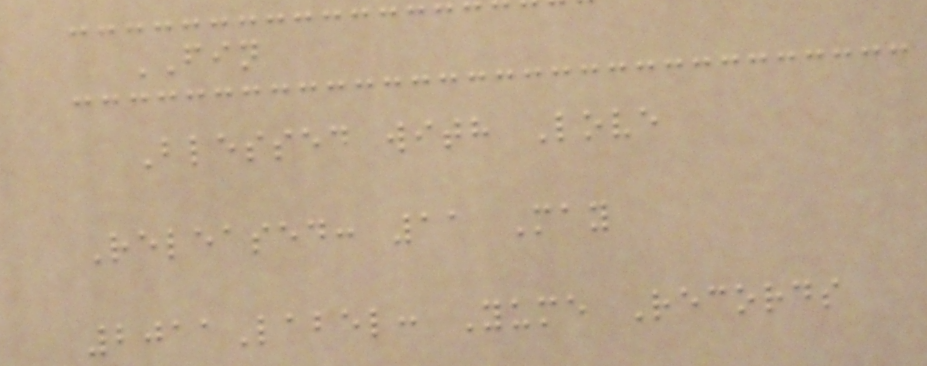FIN
Blessed with Love
Released: 11 May
2011Label: Yume Records
